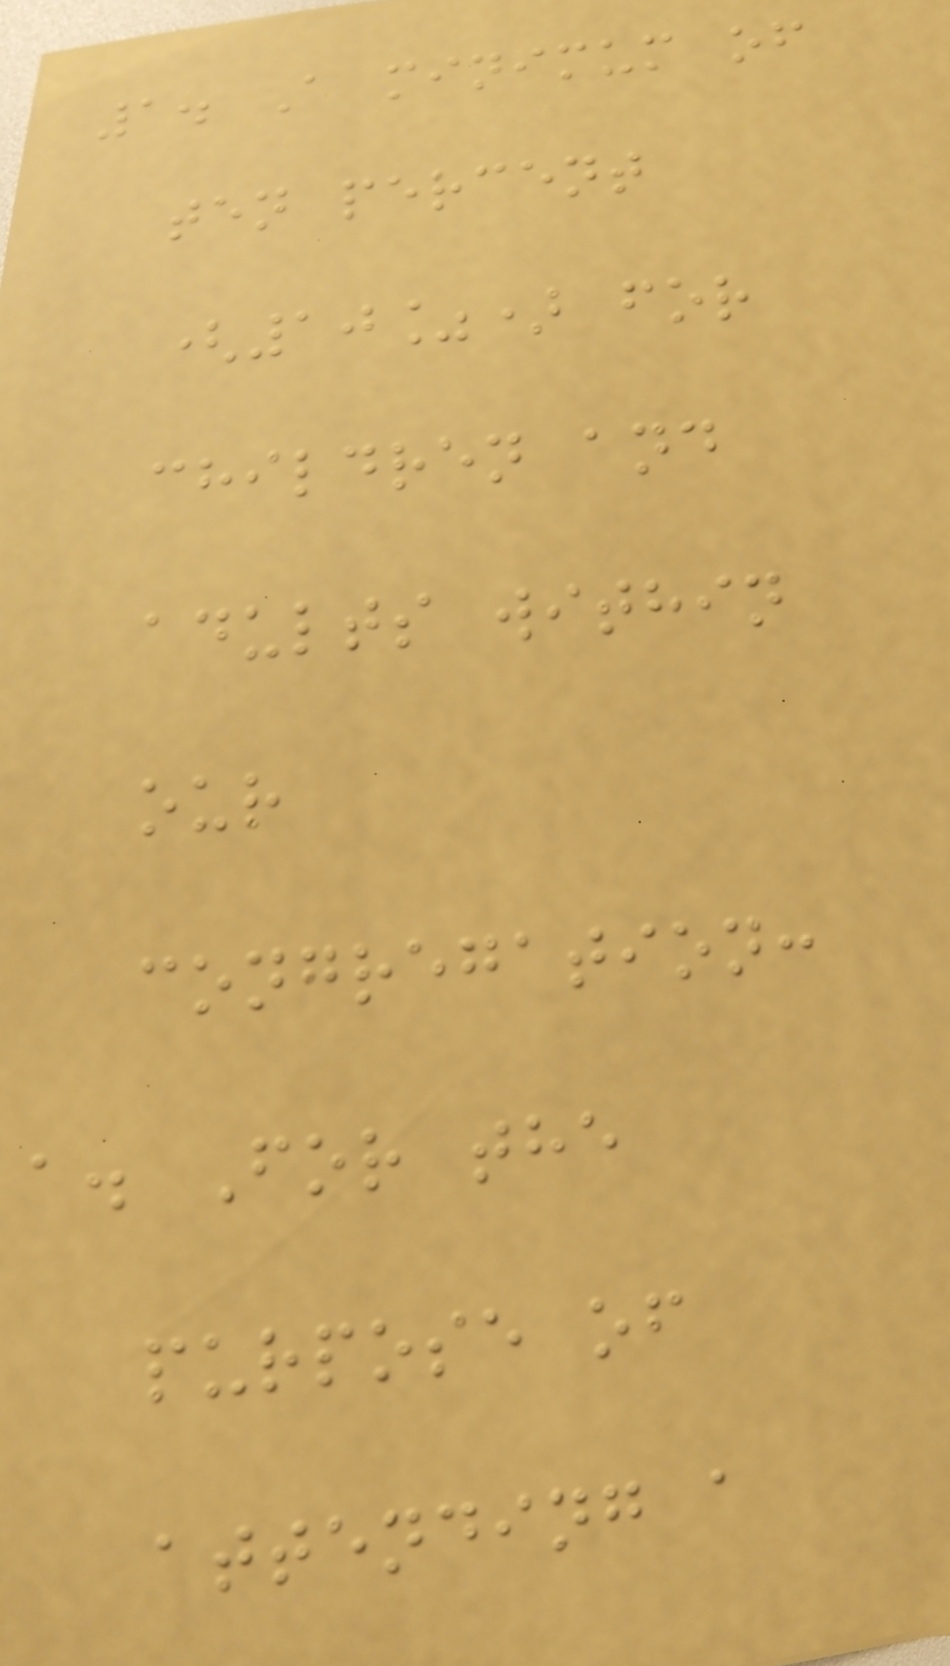1. A minimum of
ten percent
(10%) for
children and
adults within
our
congregation:
a. For the
purpose of
attending a
